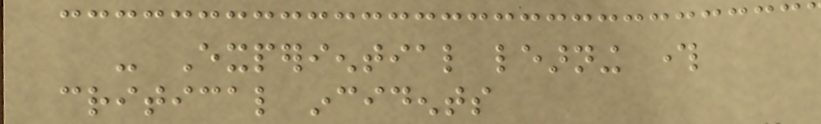- Experiential learning through
critical incidents
